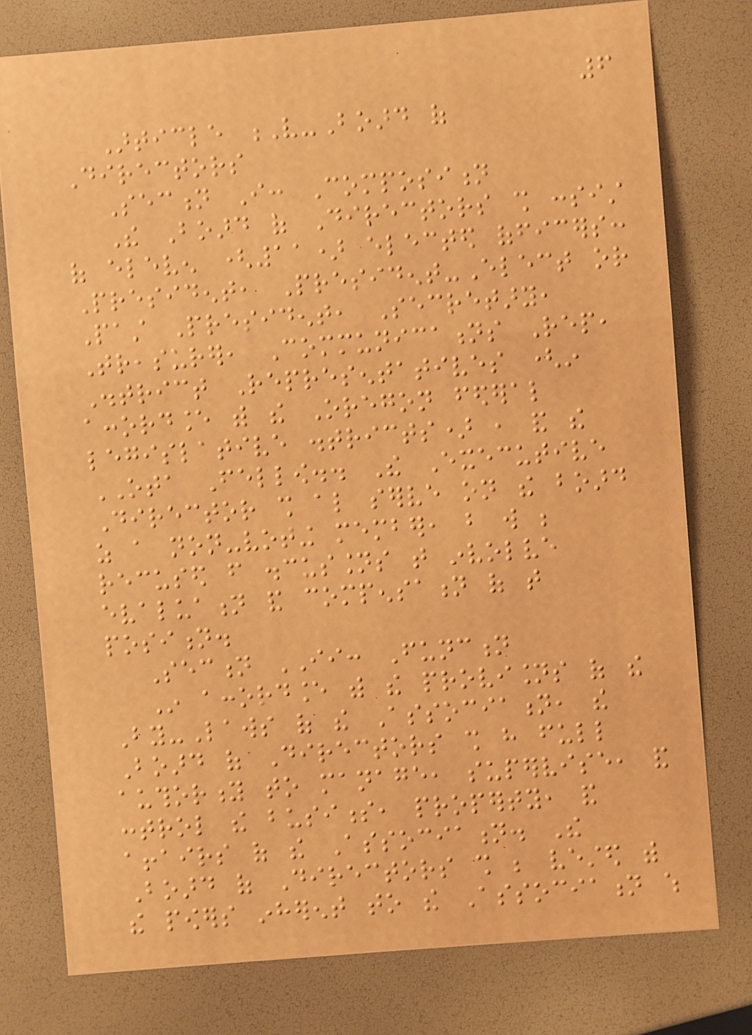6
Article V-Board of
Directors
Section I: Composition
The Board of Directors shall consist
of eleven (11) elected officers:
President, President-Elect or
Past President, Secretary,
Treasurer, Communications Rep,
District Representatives (in
accordance with the Oregon federal
legislative districts) , and the
OTA Fellow.. The Executive
Director shall also serve on the board
as a non-voting member, but will be
recused from discussions that involve
evaluation and compensation of that
position.
Section II: Function
In accordance with the provisions of the
By-Laws of the Association, the
Board of Directors shall have full
authority to manage, supervise, and
control the business, property, and
affairs of the Association. The
Board of Directors shall be vested with
the powers inherent to the Association which
